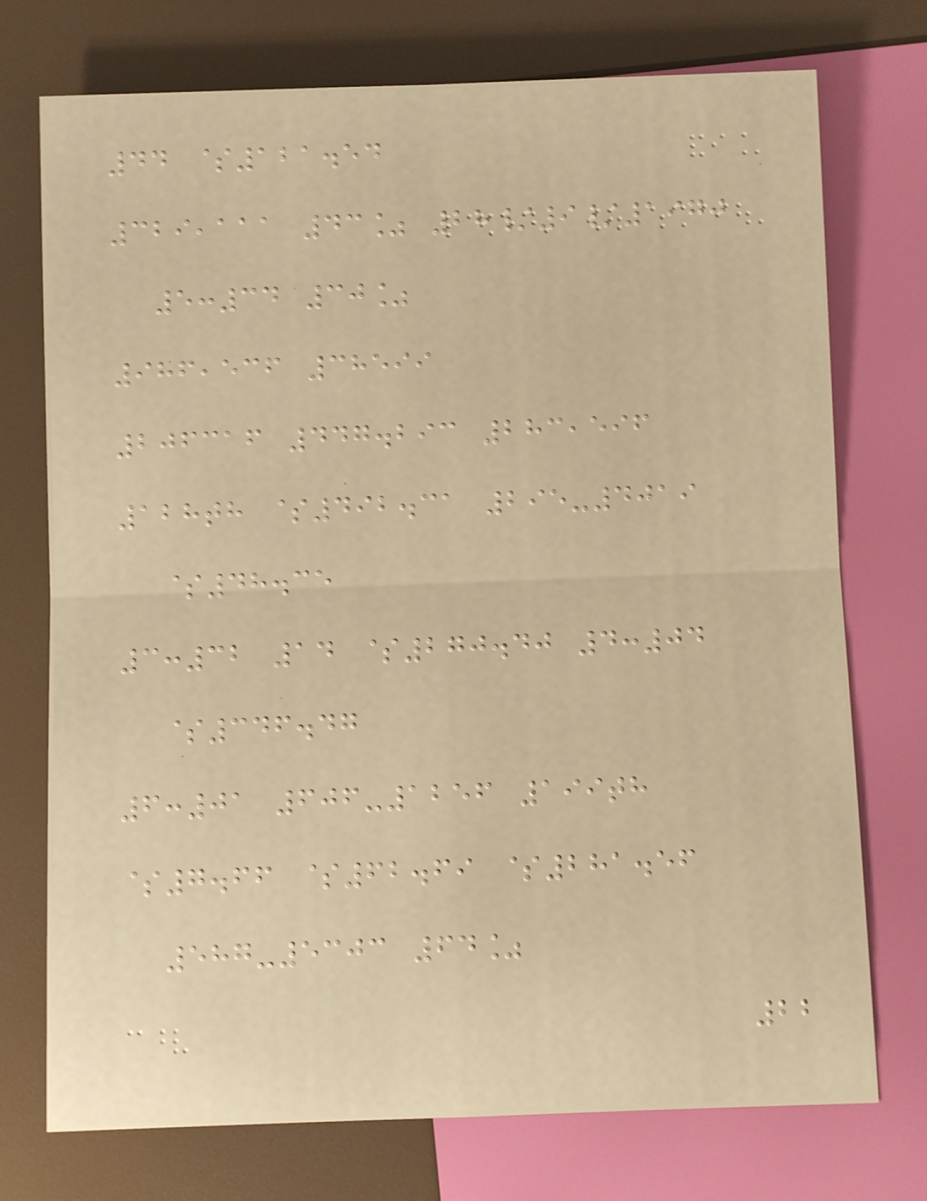44 $121.54
329,111 43% 28/9/1970
5:34 30%
986,536 38599
206316 447.293 283,596
128th $492.31 295-4019
$48.35
3:32 14 $270.40 4:04
$346.47
6:01 606-1256 199th
$7.66 $62.69 $281.56
587-5303 64%
22
